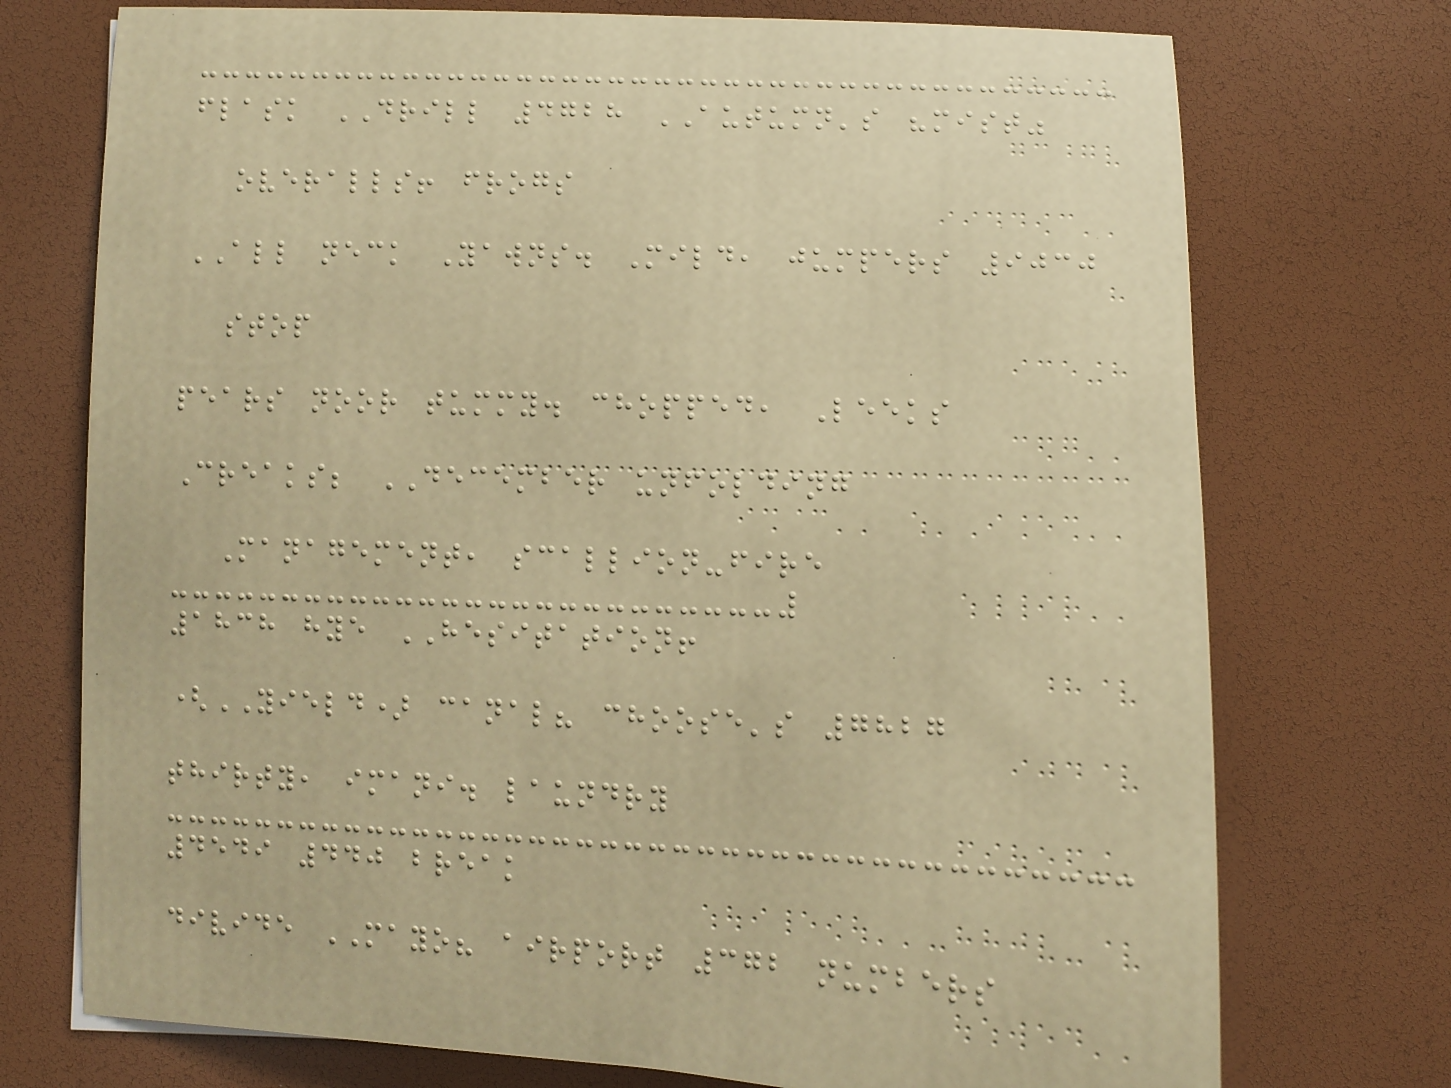flask DRILL 4728 AUTUMN's "mist"
overalls! frogs
ALL neck Yawns. Mild, jumpers 9030
stop
pears noor tummy. chopped, Leeks
Creaks; DECEMBER unfolding
Management, scallion-fire
1838 hye HESITATION!
(YIELD) canal? choose's 7827
thirty, imani. laundry
4549 440 break
divide MAYO? airport 372 numbers
